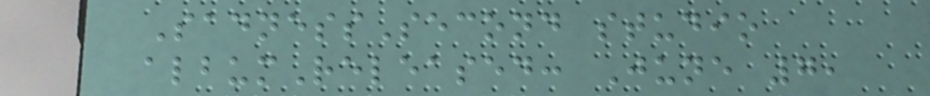SadnessSecond studio
albumReleased: June 7,
